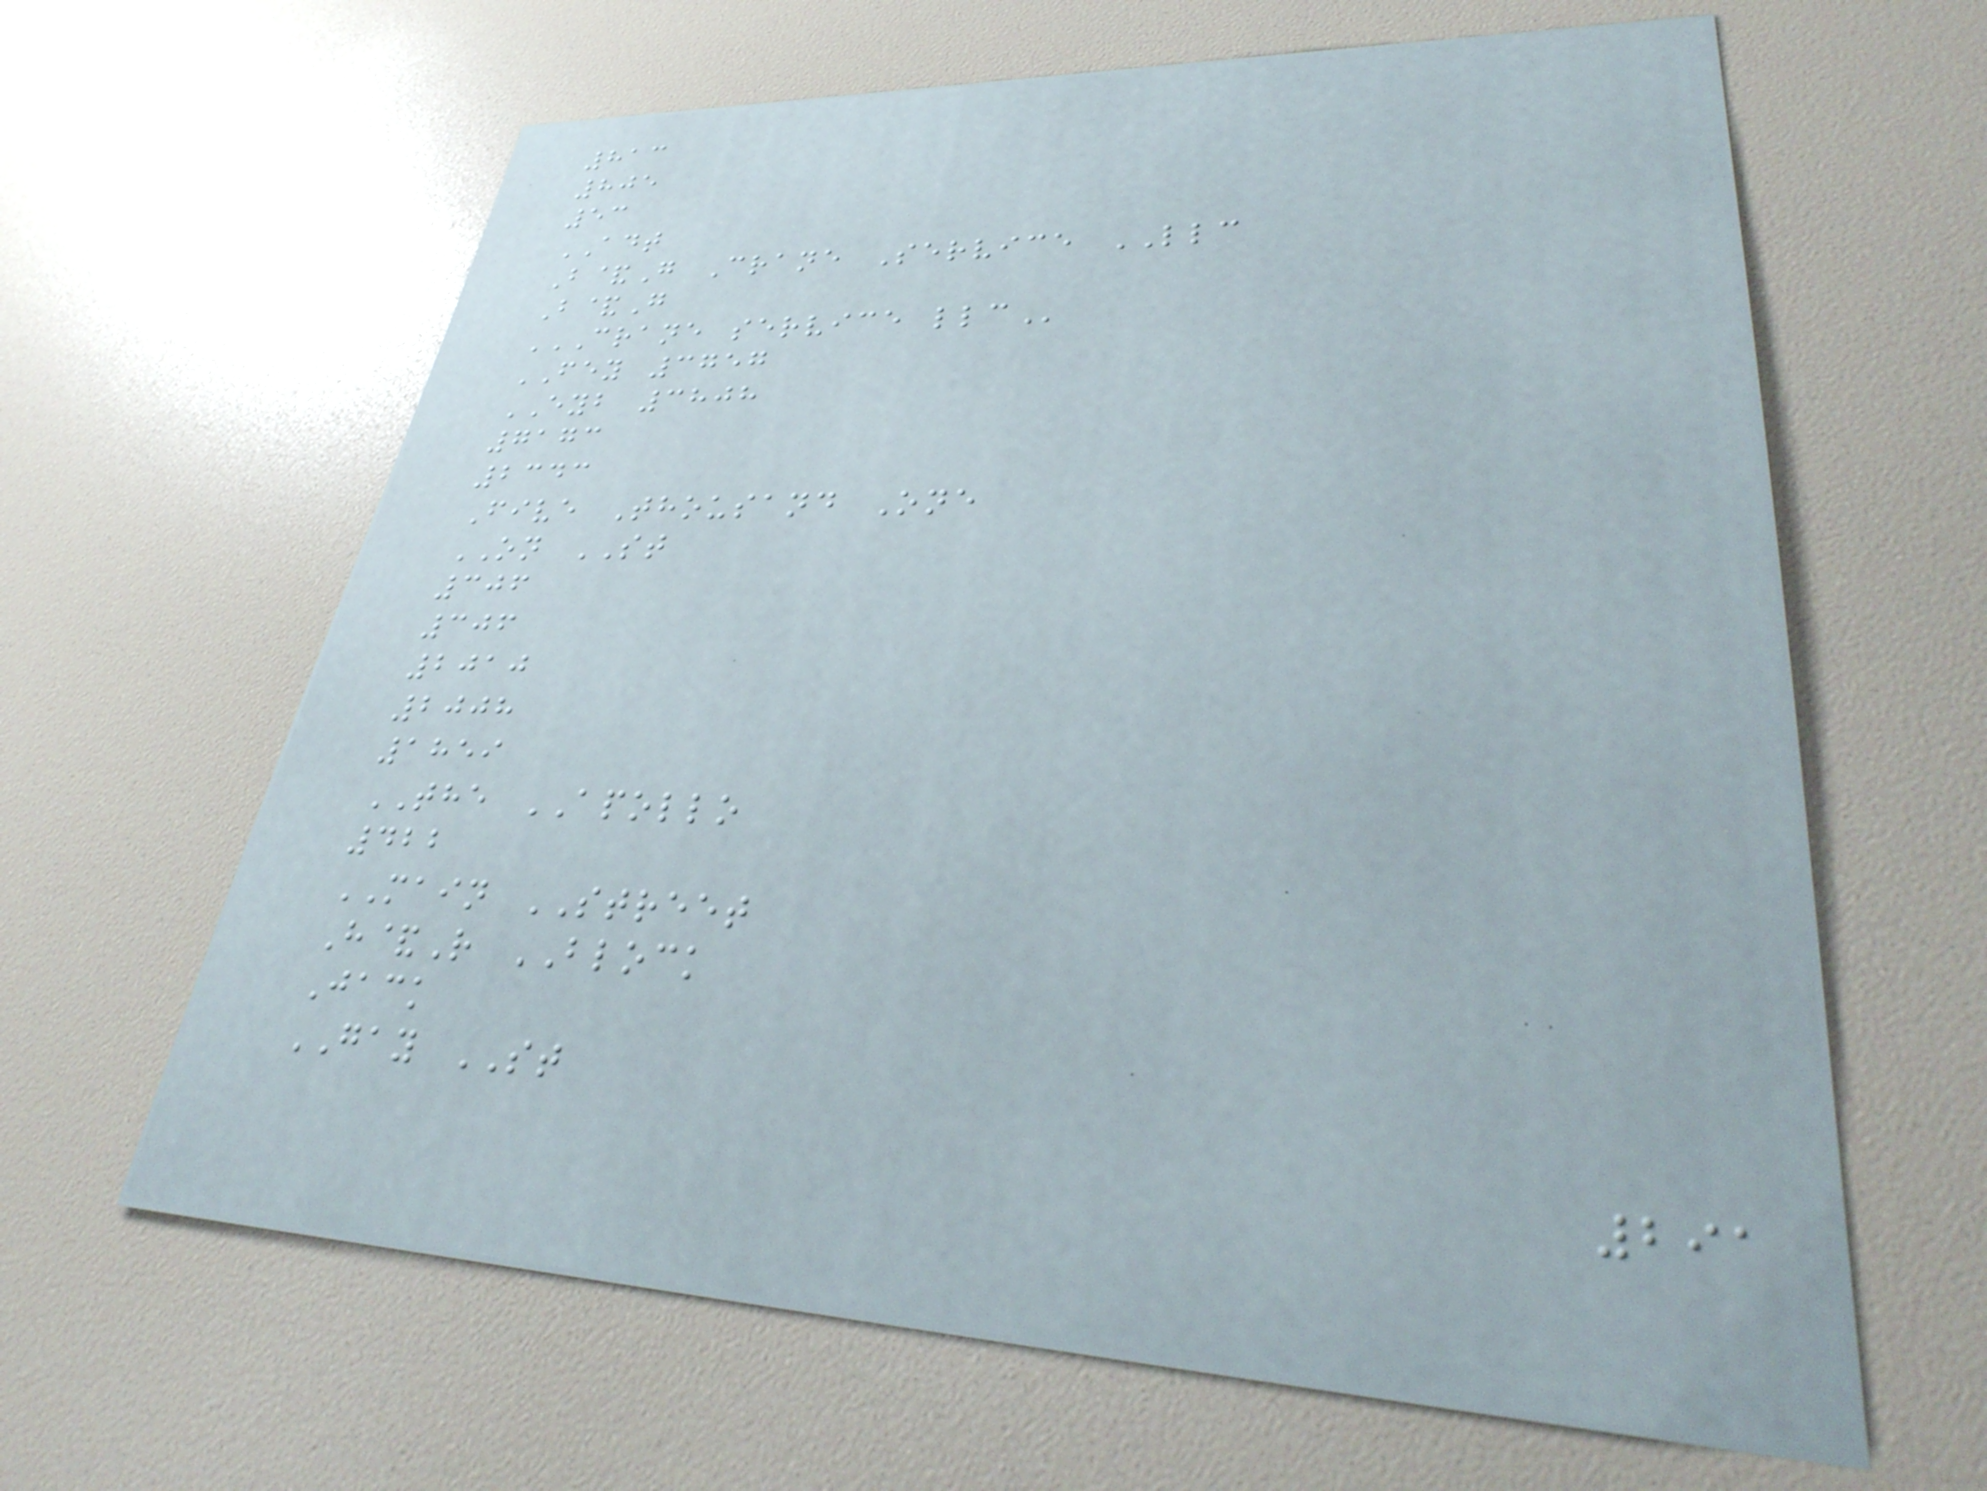813
805
53
ADT
B&G Crane Service LLC
B&G
CRANE SERVICE LLC
FEY 3757
EYB 3808
7173
2343
Five Thousand One
ON ST
306
306
2010
2008
1859
THE APOLLO
422
MAIN STREET
H&R BLOCK
Jack
GAY ST
291
